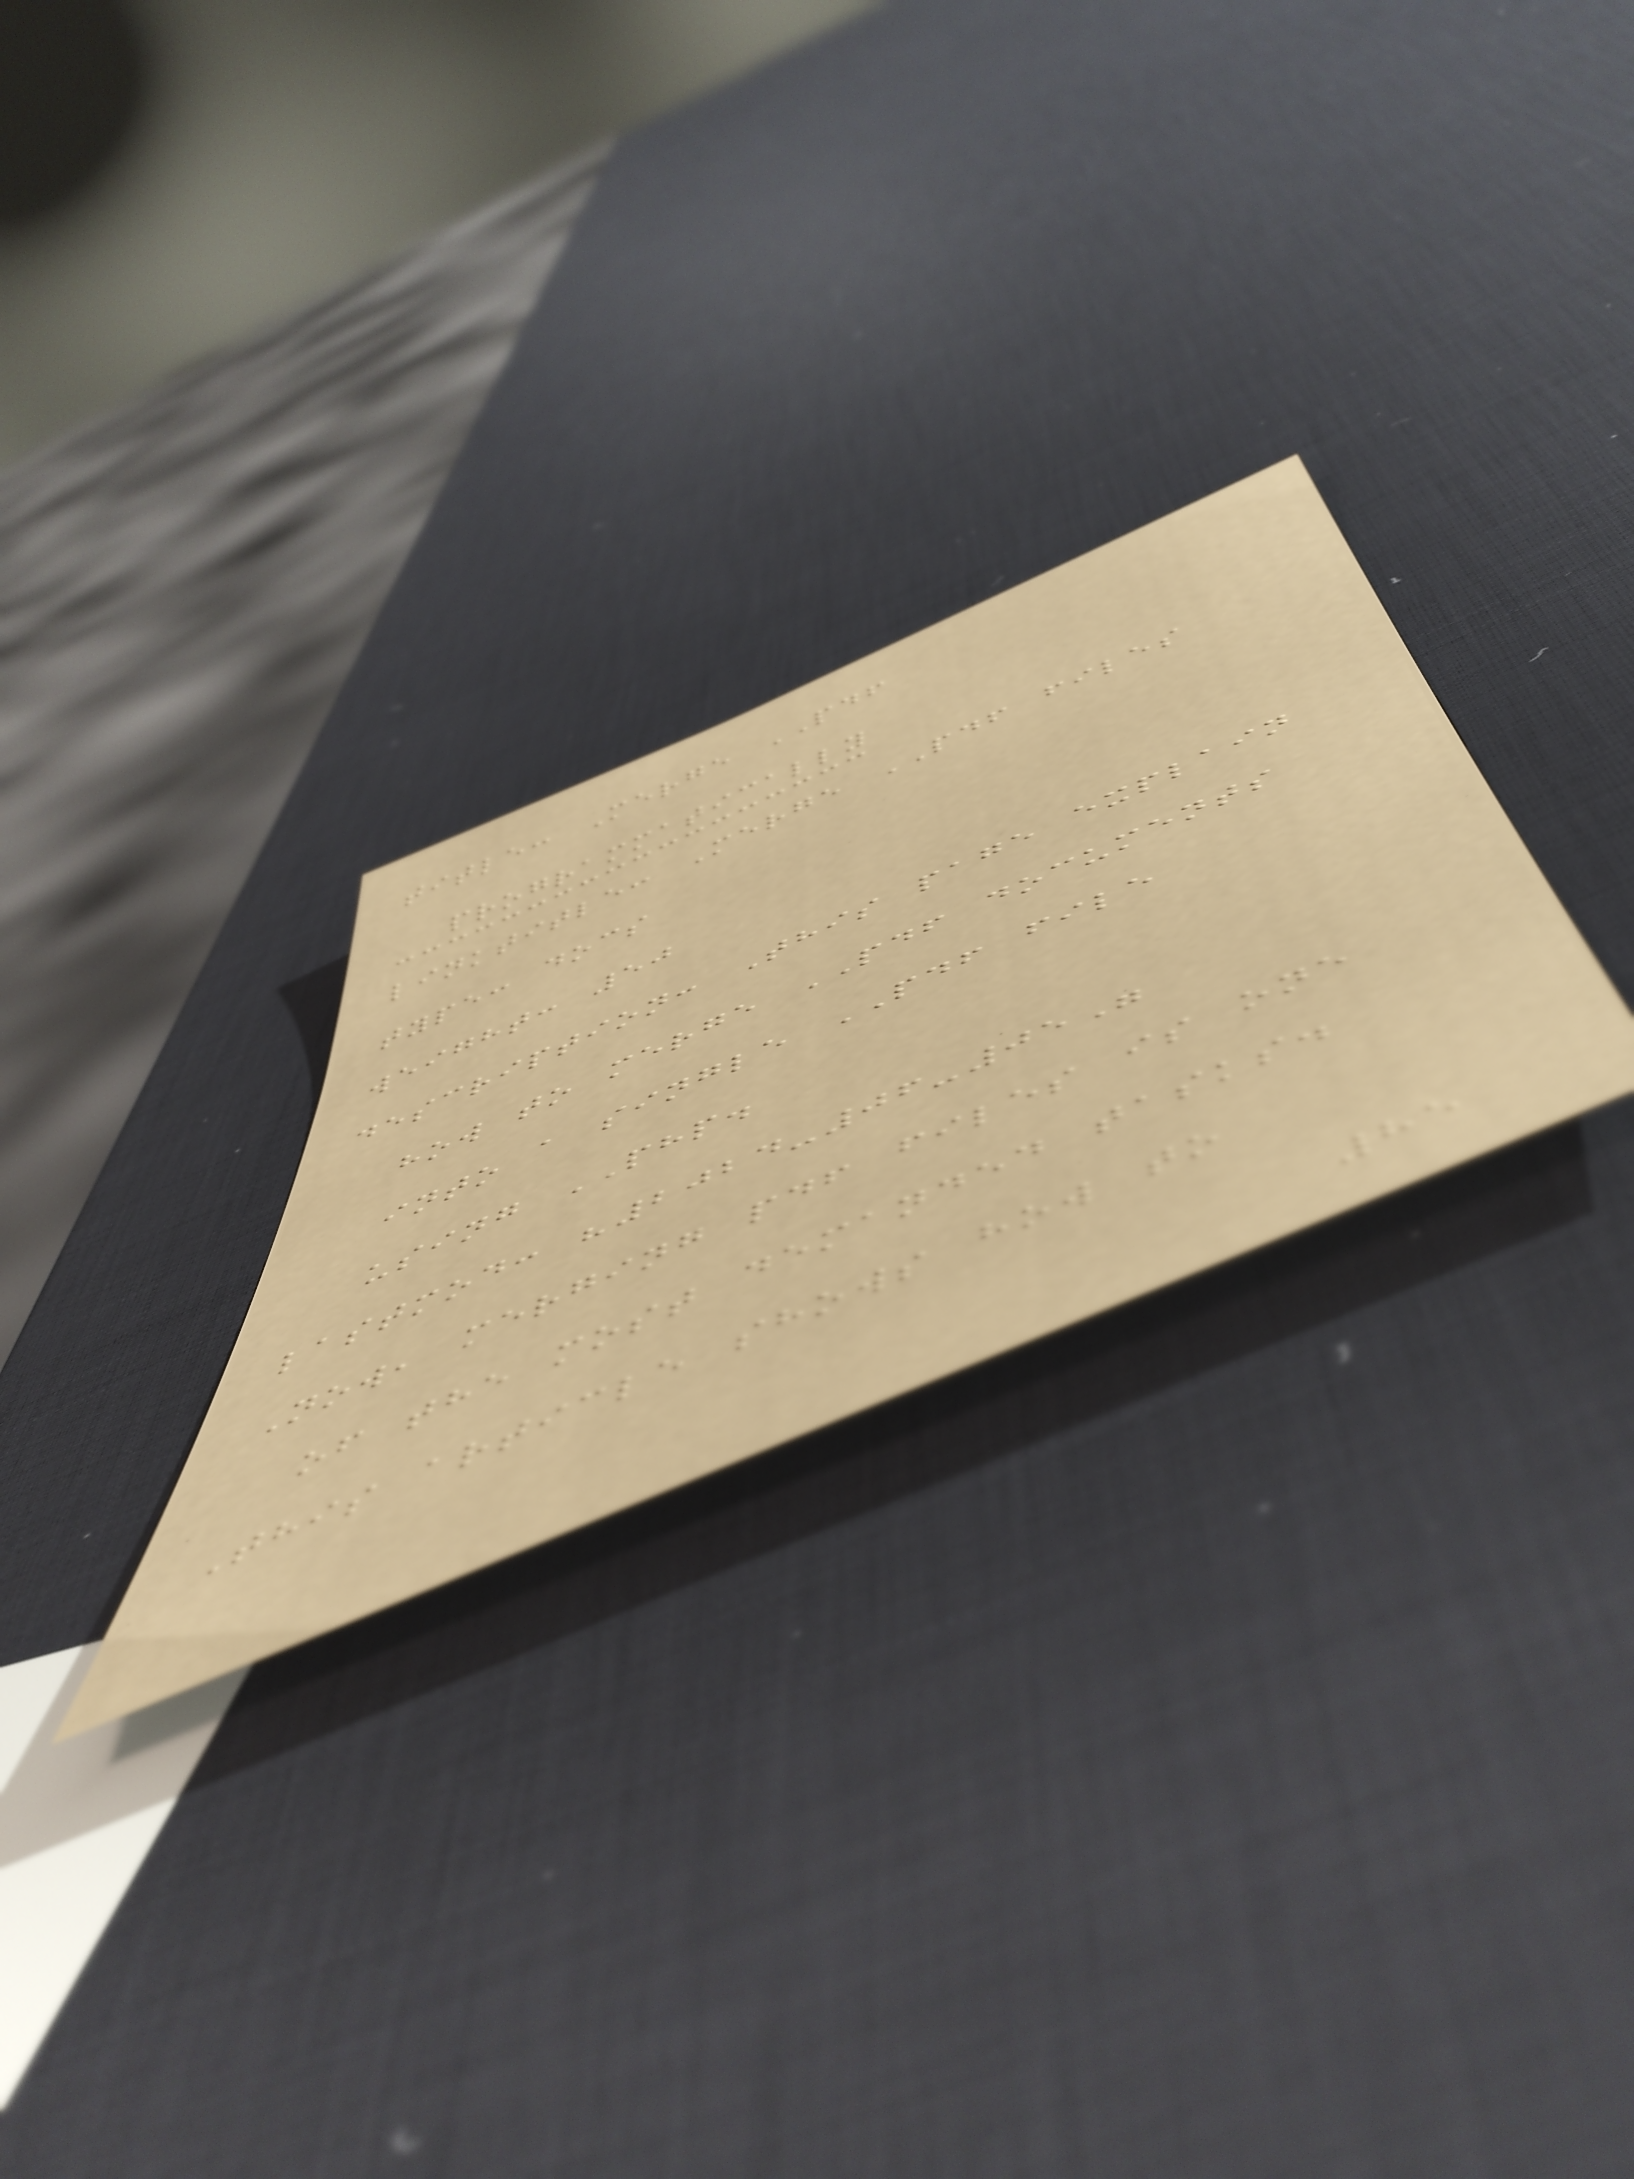title: Merge PDF
programmatically
linktitle: Merge PDF files
type: docs
weight: 50
description: This page explain
how to merge PDF documents
into a single PDF file
using PHP.
lastmod: "2024-06-05"
Now, merging pdf files is one
of the most demanded tasks.
This article shows how to
85
